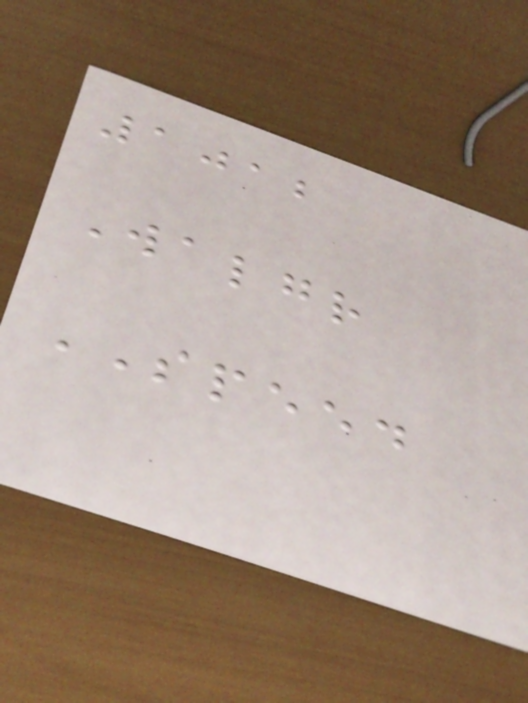1012
Walgr
SPEED
